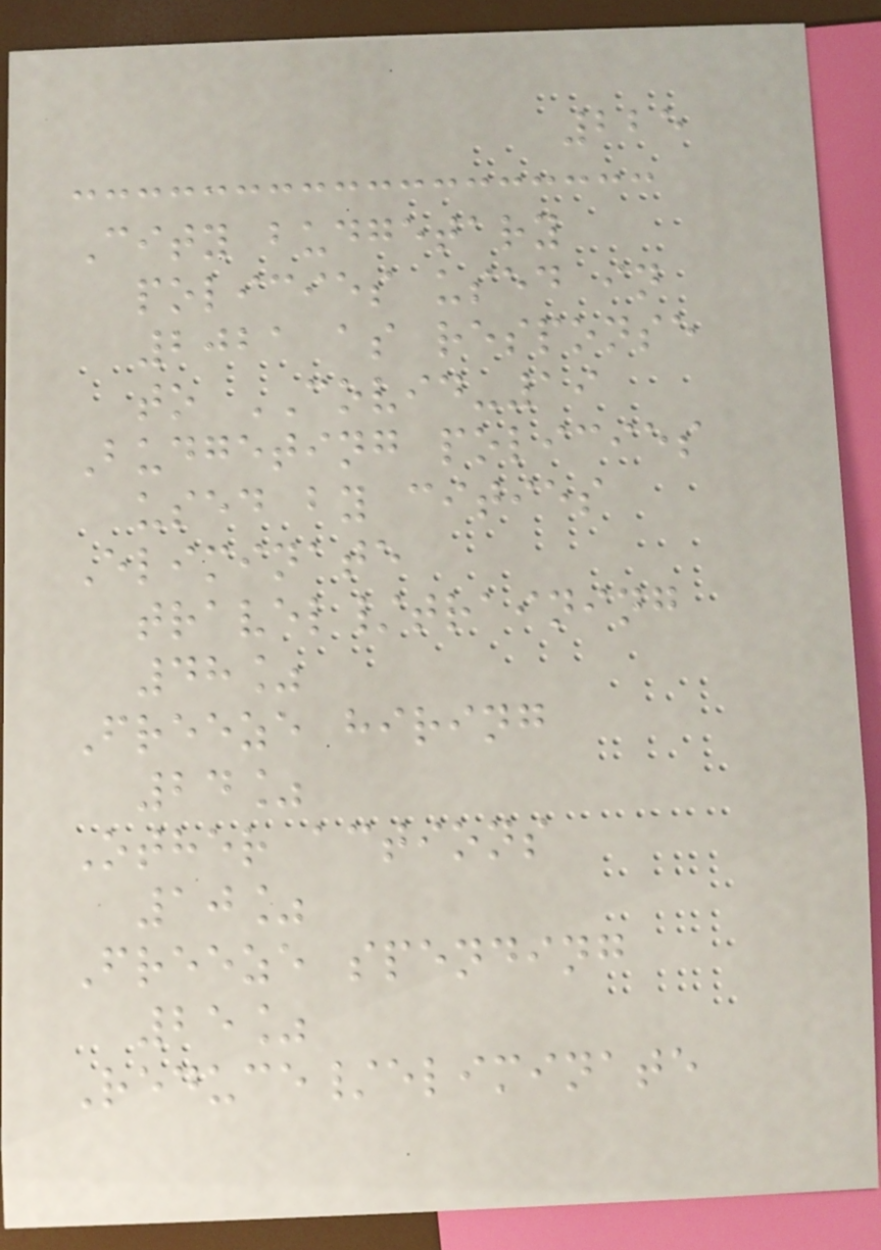225
City budgetary
policies used in
2021 as response
to COVID-19
Budgeting policies
used by cities
Eliminate
travel/training
48%
Freeze hiring
24%
Other actions
10%
Freeze spending
25%
Reduce/eliminate
